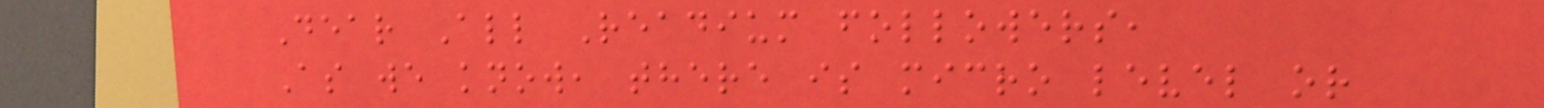Dear All Readium followers,
As we know, there is micro level or
